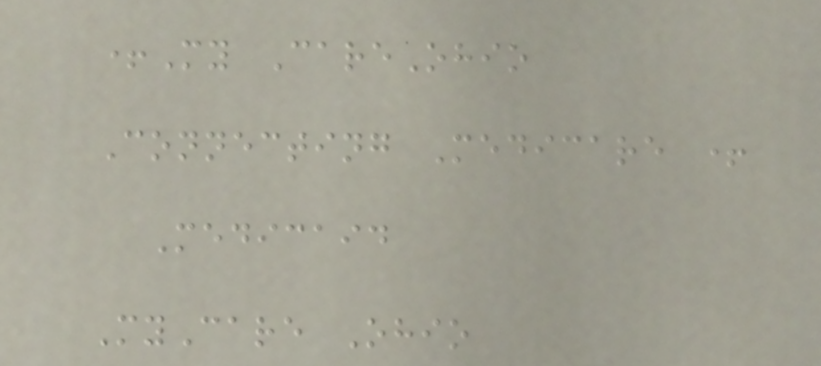+My CareOhio
Connecting Medicare +
Medicaid
MyCare Ohio
